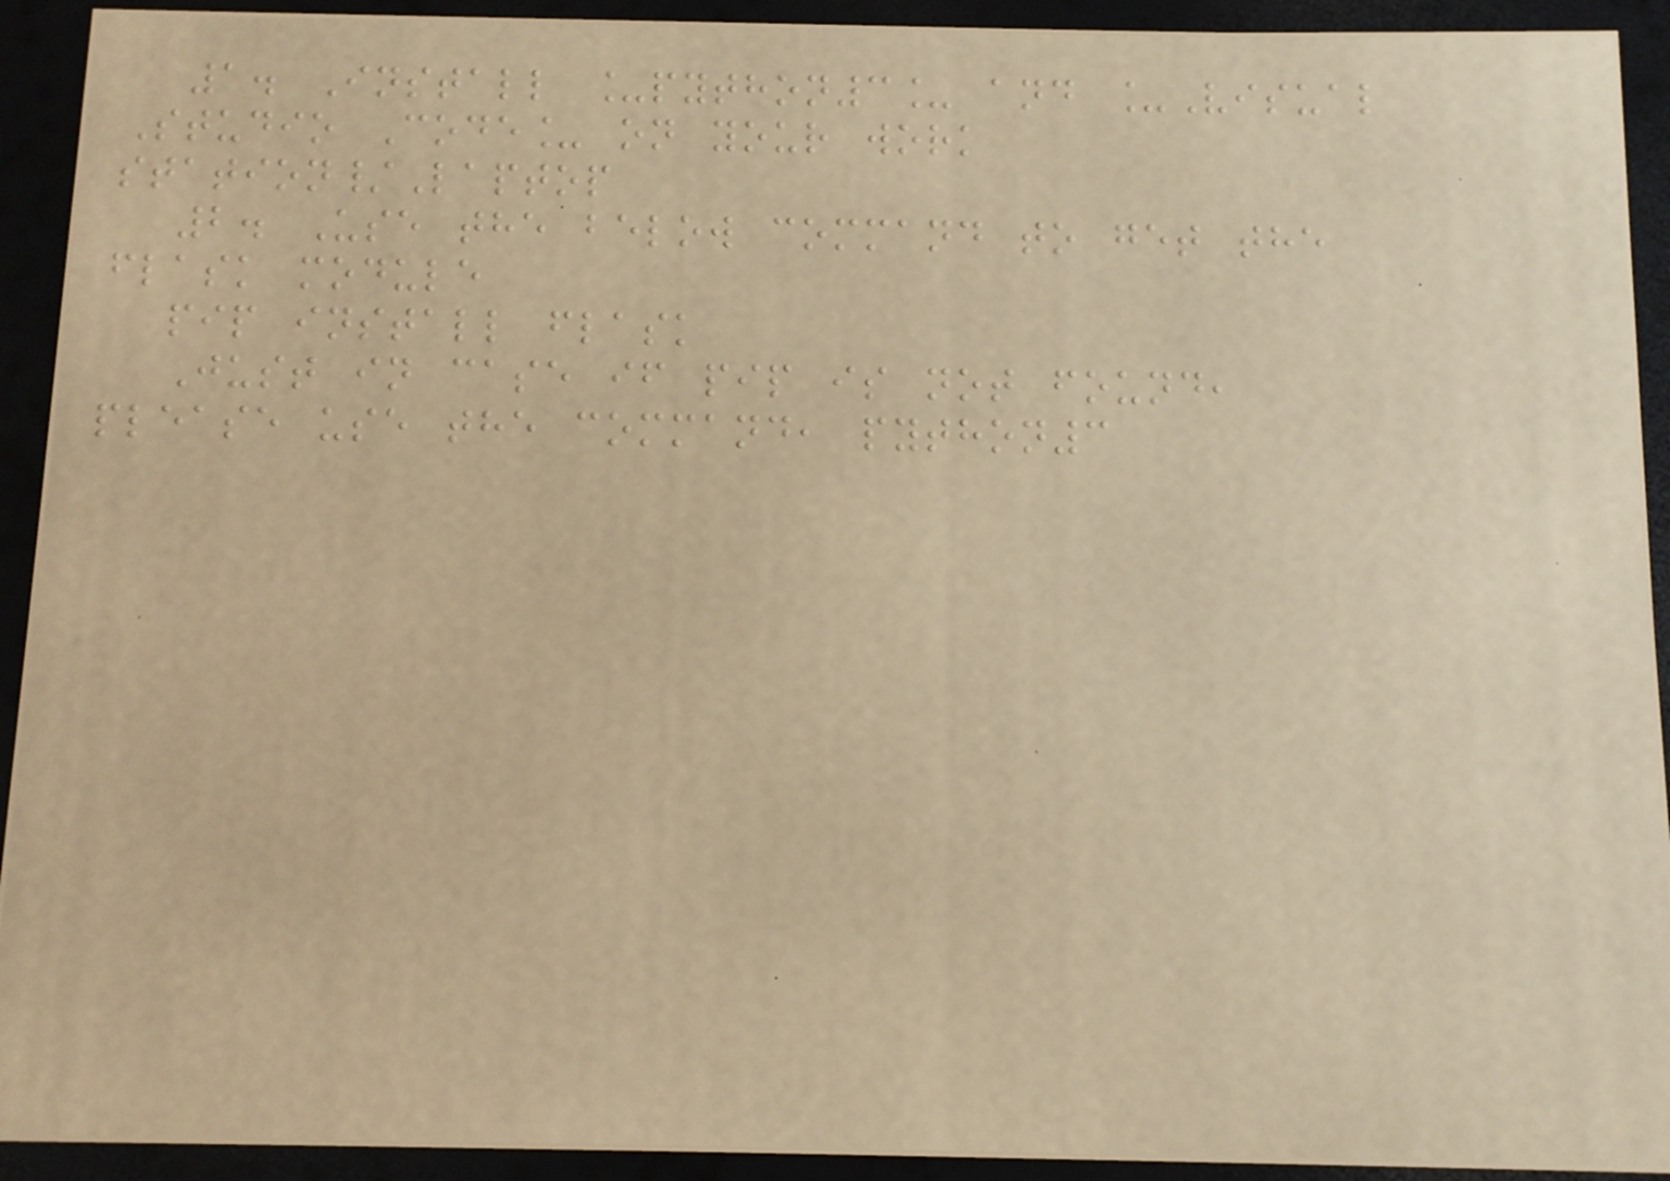1. Install _python3_ and _Visual
Studio Code_ on your work
station/Laptop
2. Use the below command to get the
flask module
pip install flask
Just in case if pip is not found,
please use the command, python3
